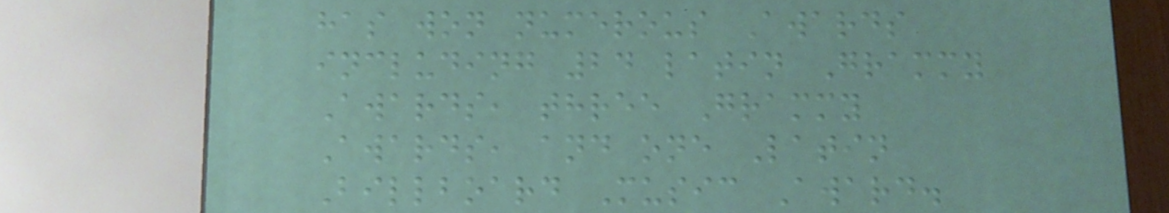has won numerous Awards
including 24 latin Grammy
Awards, three Grammy
Awards, and one Latin
Billboard Music Award.
